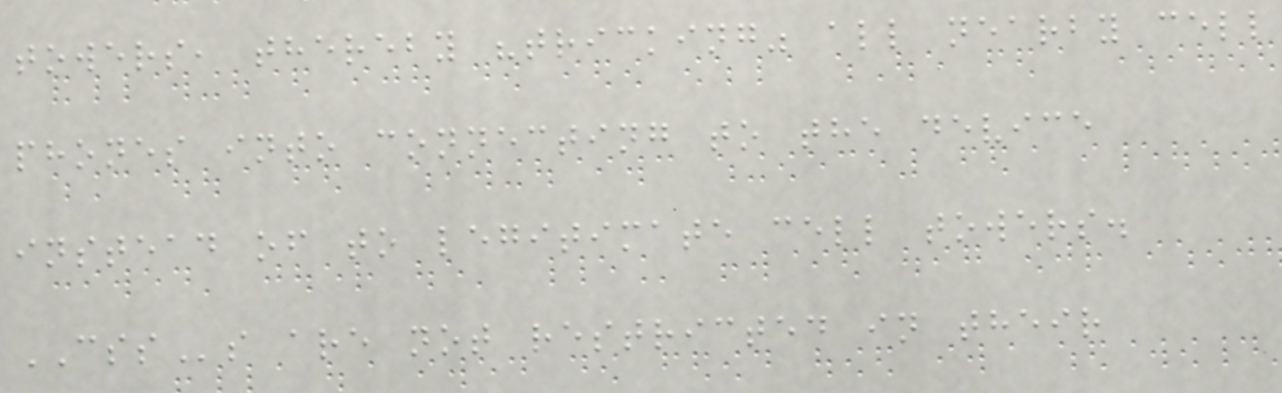towers, thereby "tricking" all nearby cell
phones into connecting to the device
instead of to legitimate cell towers.
CSSs are not restricted in their
